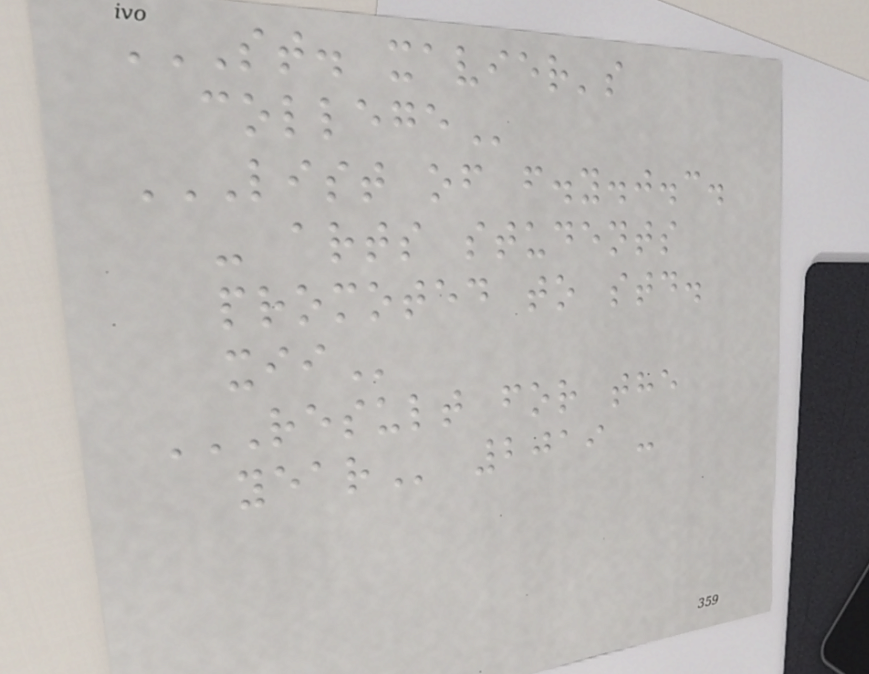ST. XAVIER'S
COLLEGE
LIST OF F.Y.J.C.
- ARTS STUDENTS
PROMOTED TO STD.
XII
RESULT FOR THE
YEAR 2019 -
